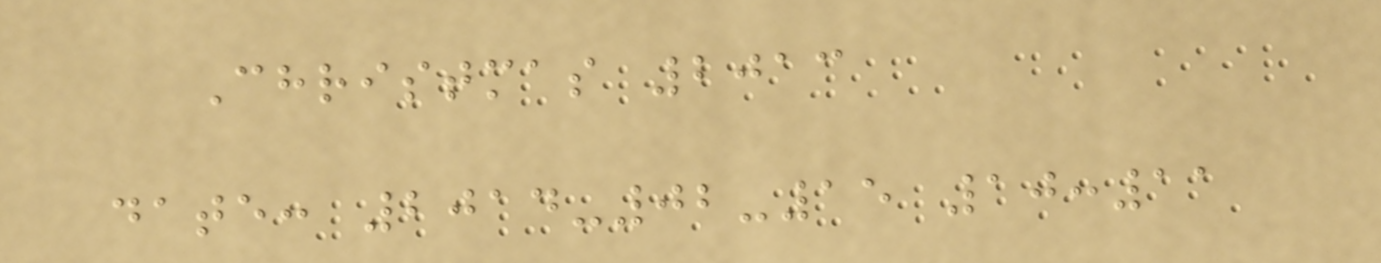Christmas 2013
date: 2014-02-15 10:11
